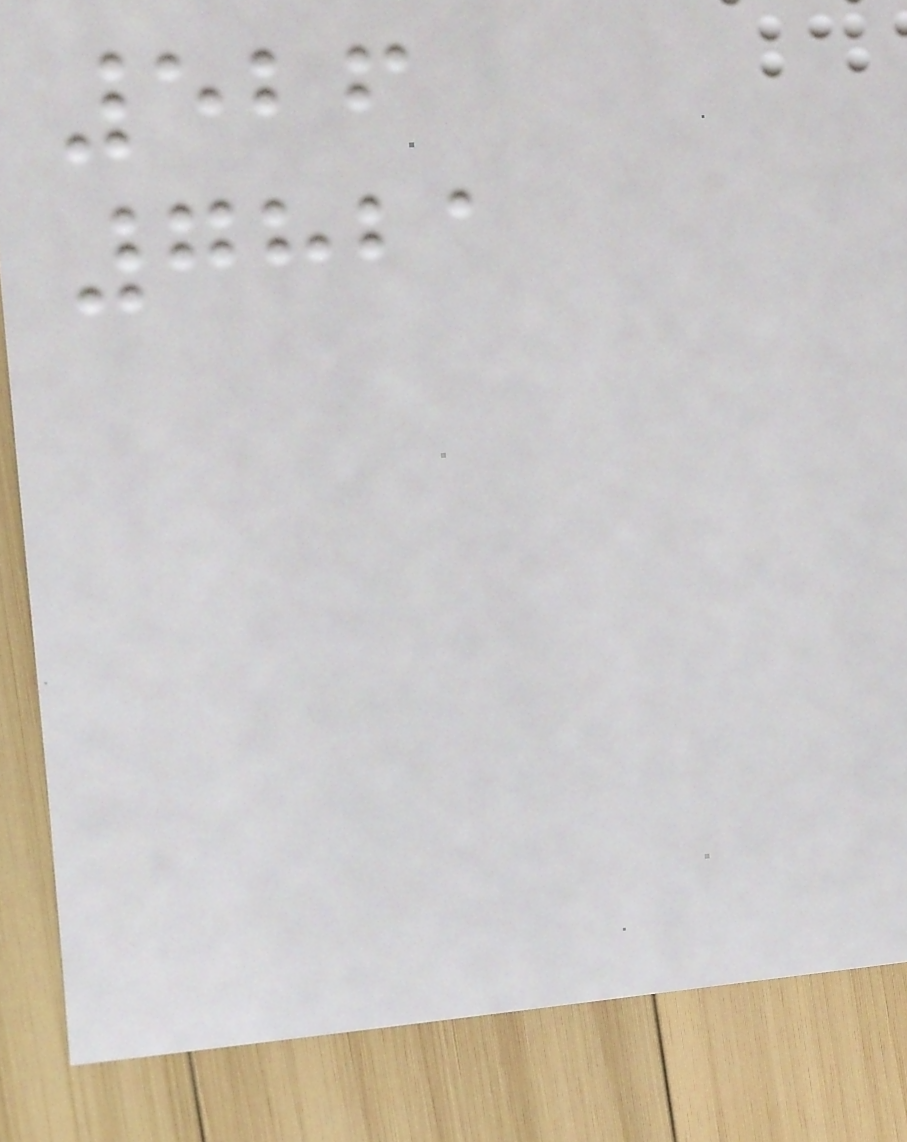526
7821
